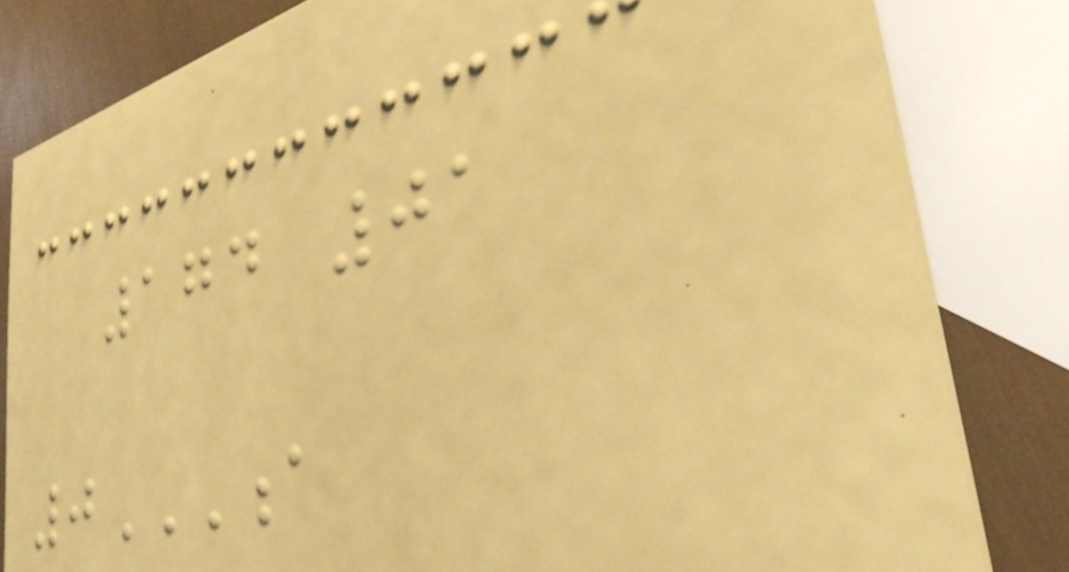174 01
0A
